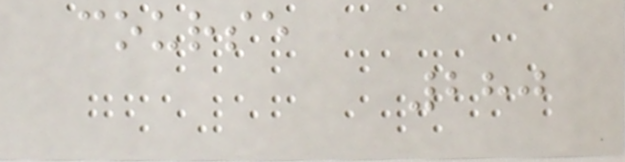course
280
